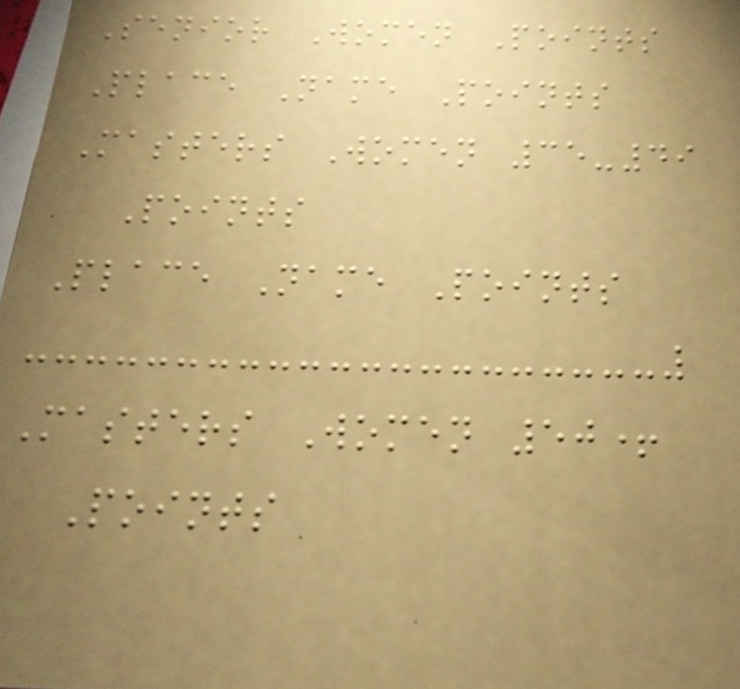Senior Women Points
Place Name Points
Masters Women 35-49
Points
Place Name Points
Masters Women 50+
Points
